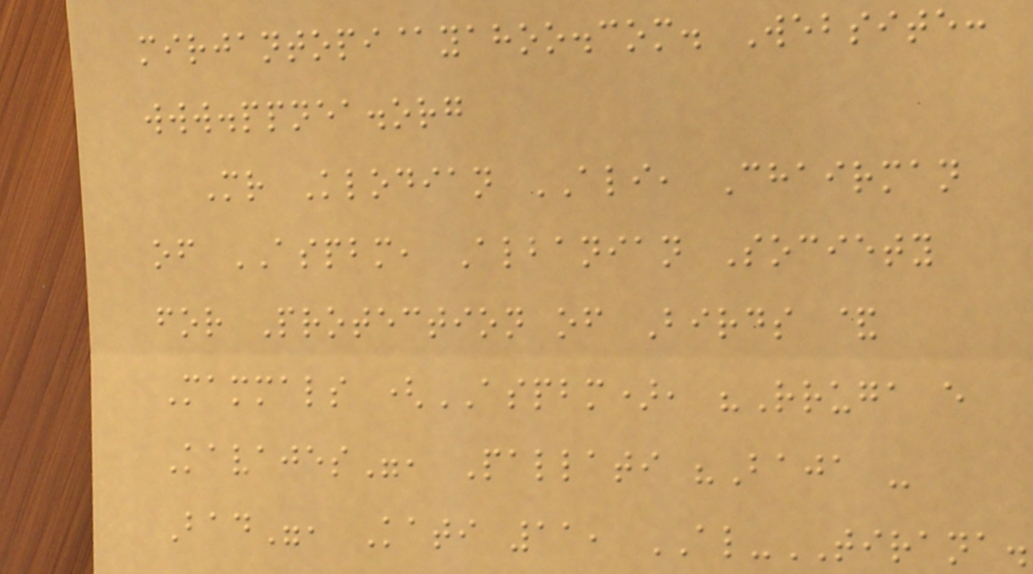mirjantopi@yahoo.com. Website:
www.ppnea.org
Mr Klodian ALI, Chairman
of ASPBM, Albanian Society
for Protection of Birds &
Mammals (ASPBM), "Rruga e
Kavajes", Pallati "Baja -
Bad", Kati 11, AL-TIRANA.
